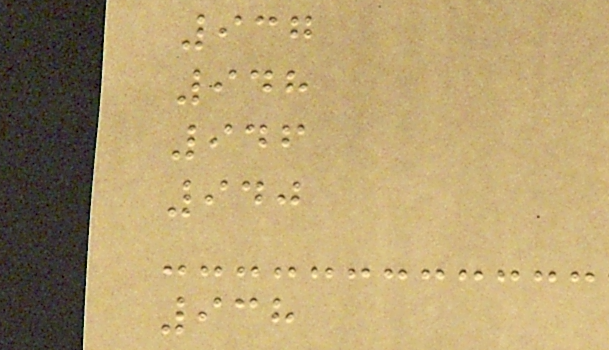937
948
946
940
938
